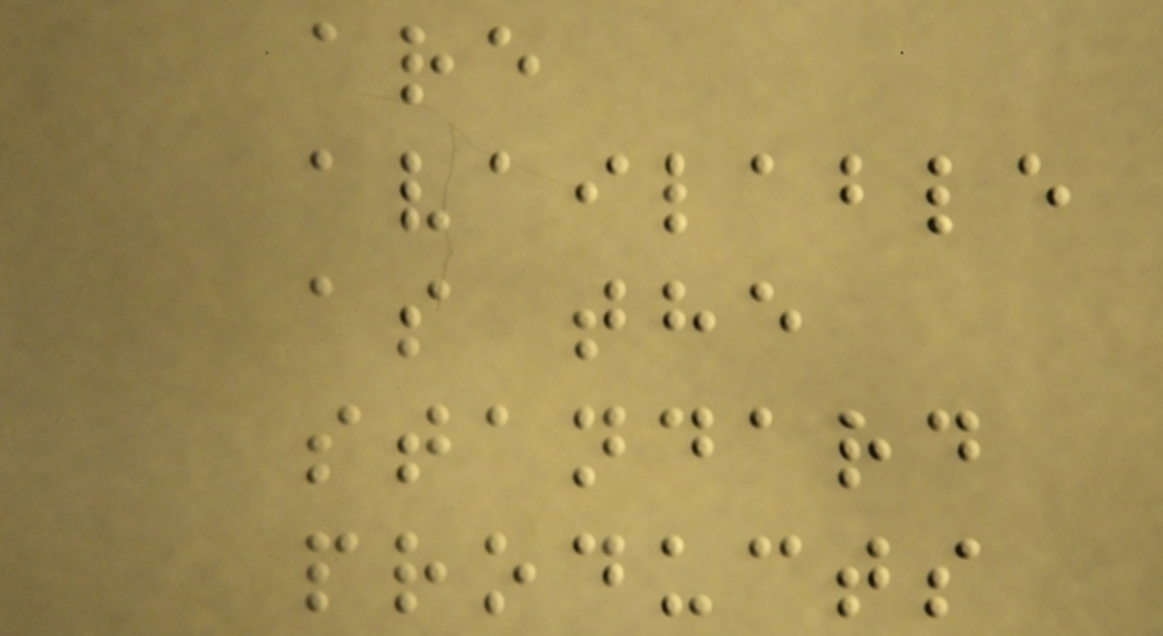are
available
as the
standard
products
